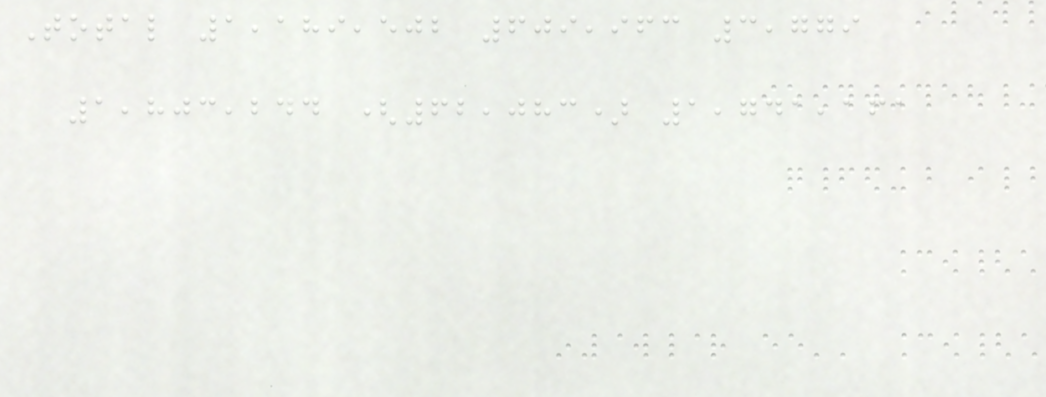Total 1,189,502 609,963 3,779
1,803,244 (62,083) 1,741,161
